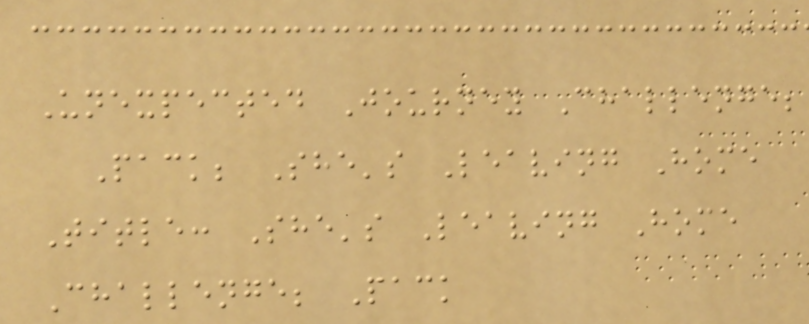Unexpected Journey Challenge;
Pack; She's Leaving Home
Title: She's Leaving Home
Challenge; Pack
